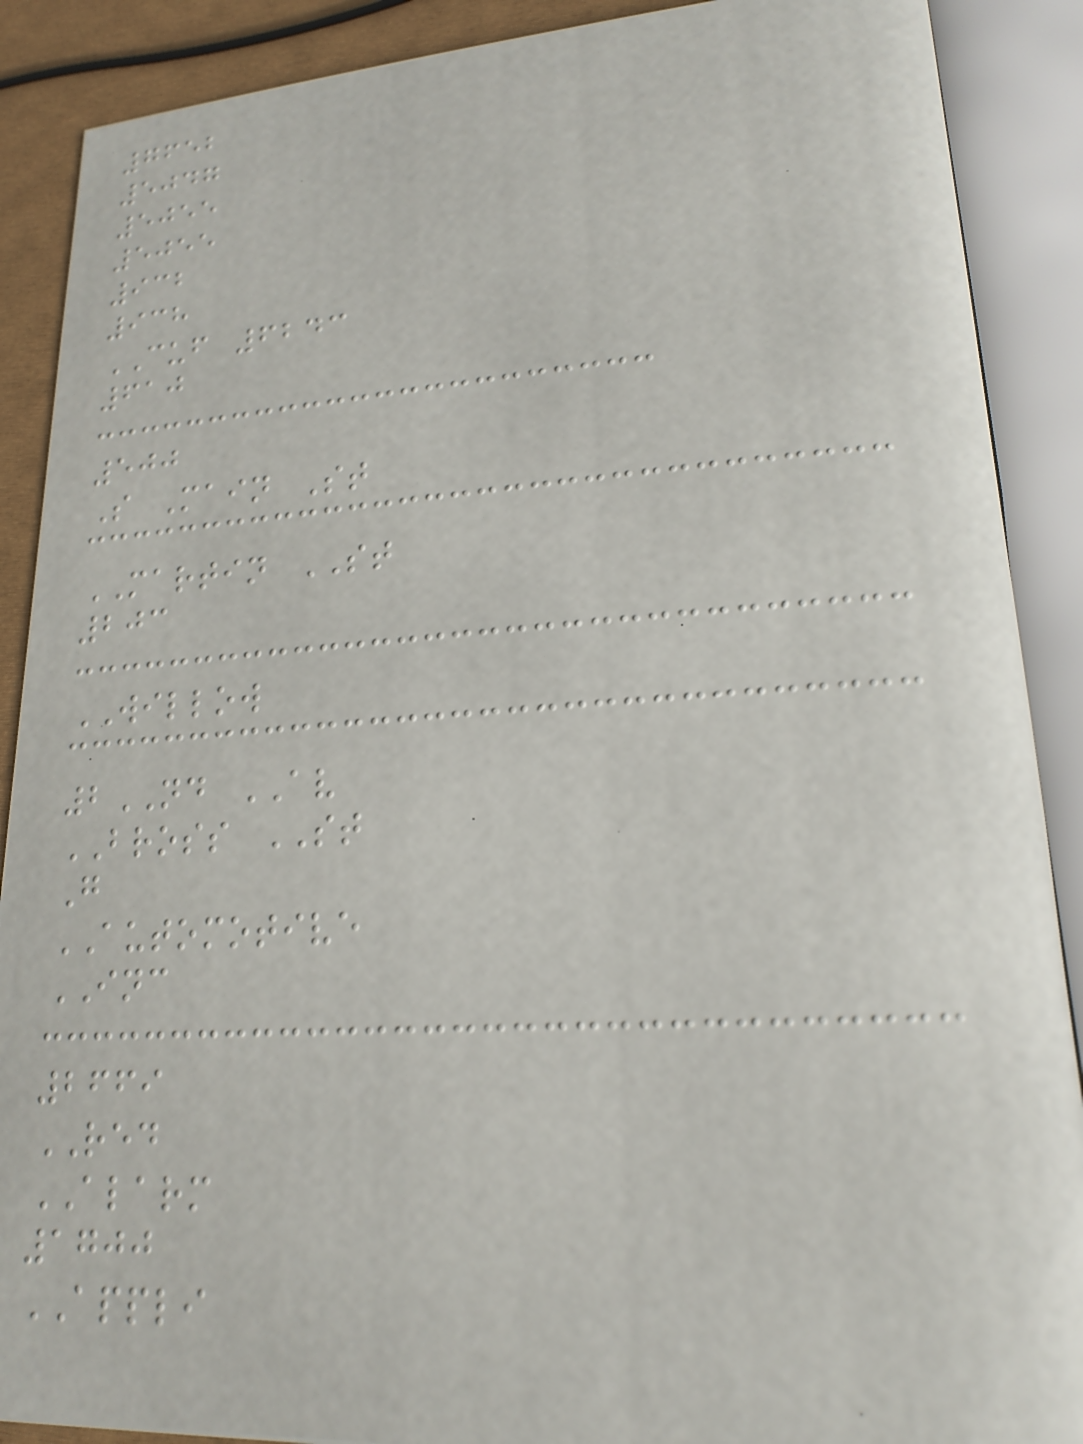7652
5047
5055
5055
932
938
CUF 6243
610
500
S Main St
MARTIN ST
203
WILLOW
2ND AV
BROSS ST
G
AUTOMOTIVE
INC
2669
RED
ALARM
1700
APPLI
